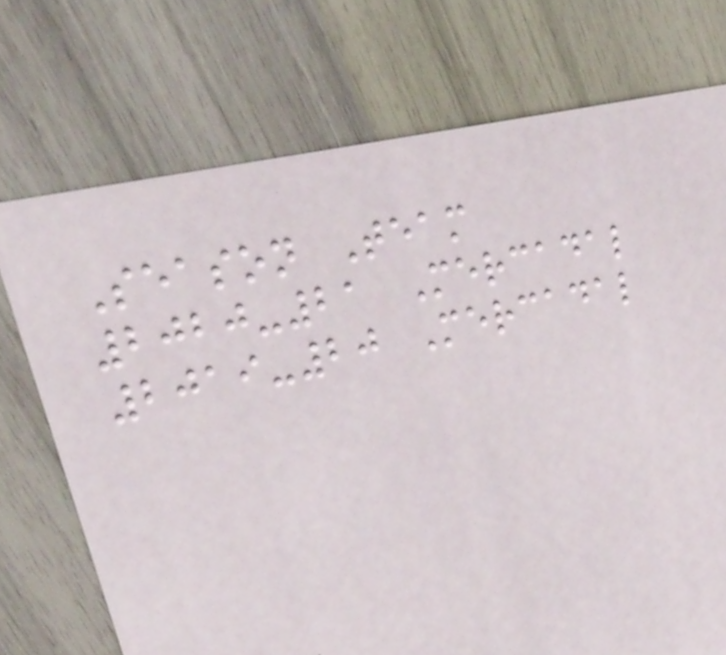Season Team
2020-21 Mercadal
2019-20 Mercadal
